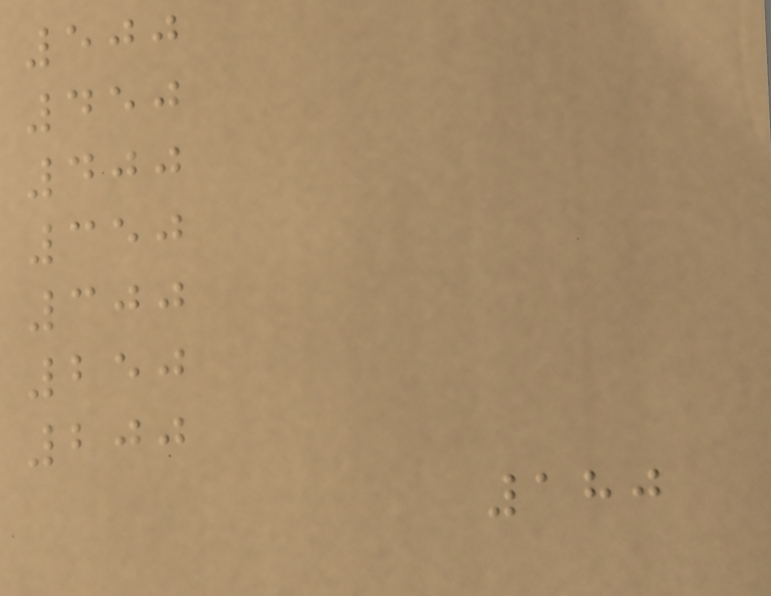500
450
400
350
300
250
200
180
